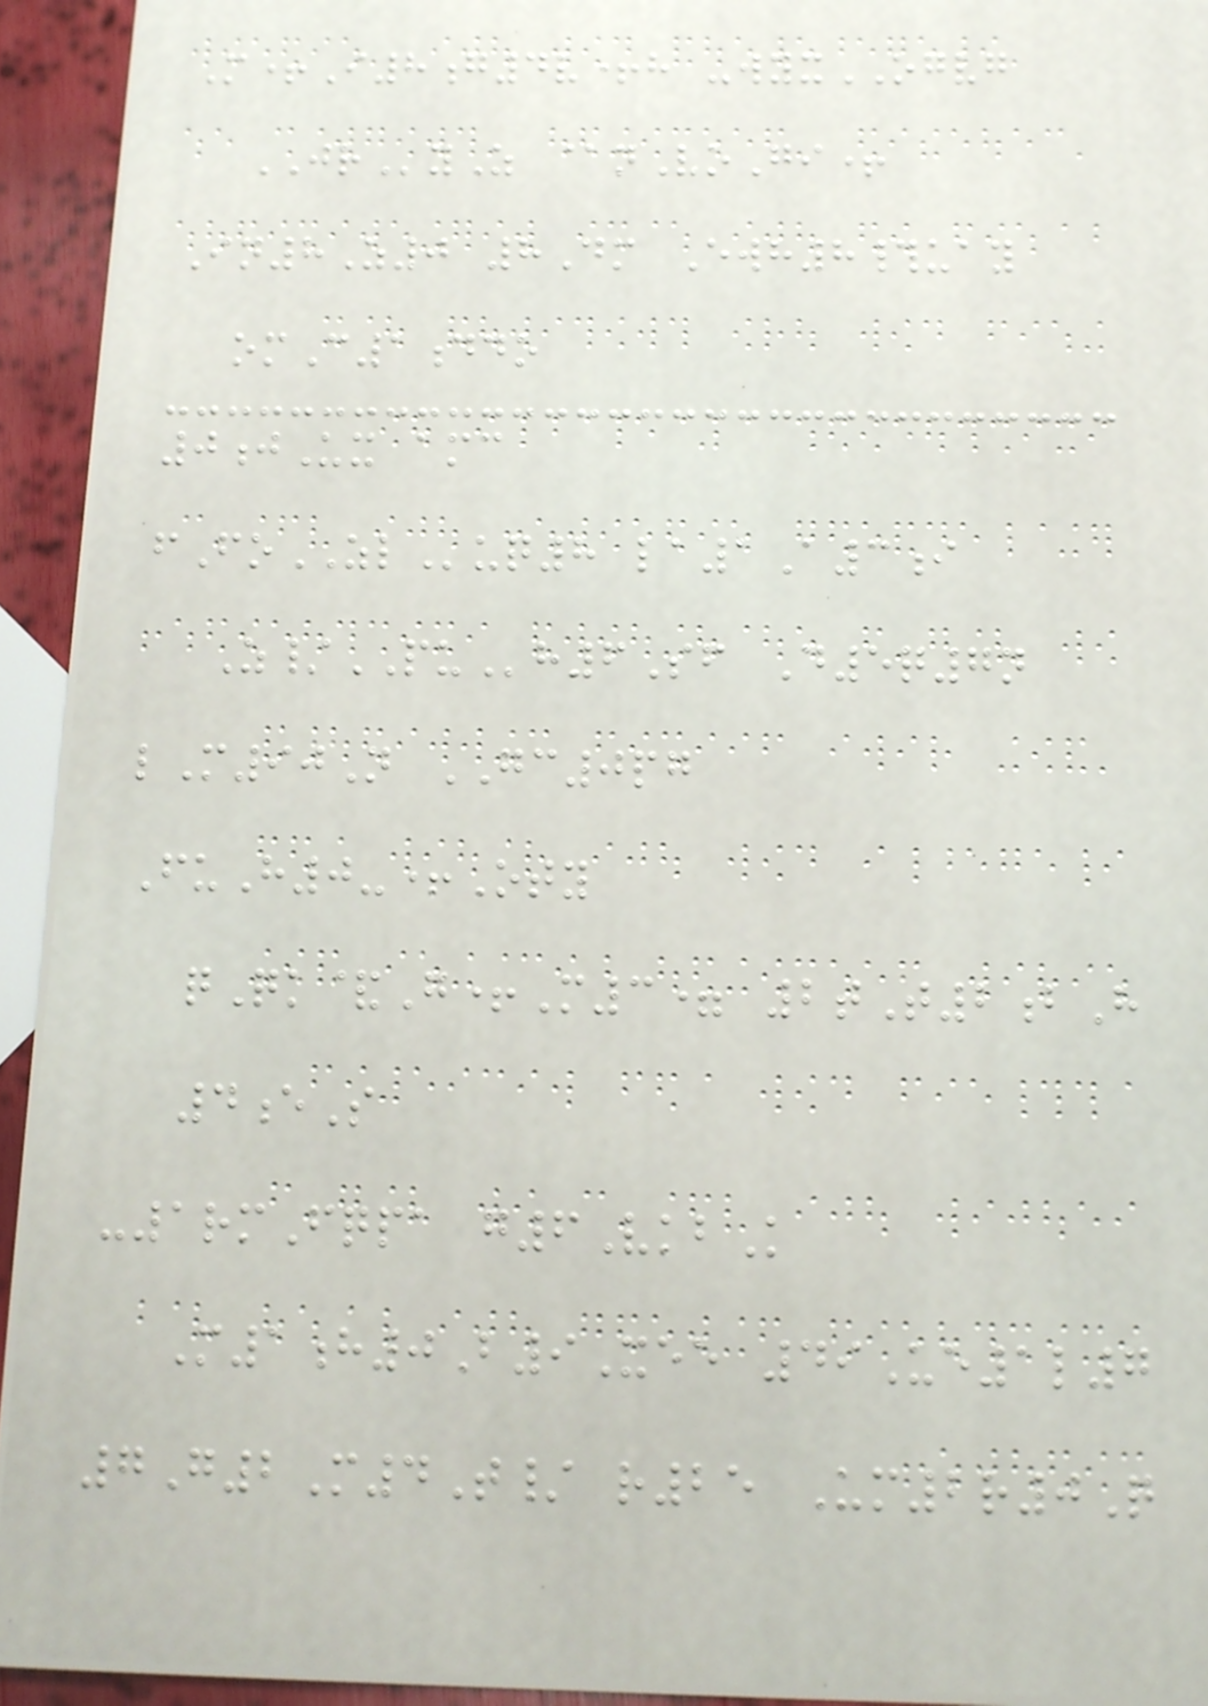M+I8g4v+h -wyxOGVG
JRyZ @nVoGi+
In8Z0 8Dm Ewh8#uay
omC1ddo
0jUx amc
fFoZLuq8 la1A3i
Z/PUh6Sf D5q7n
lM90N GC0pg
FuH0-+Oty
qQk&G+M3= 2tT2bH
4eS
-1rmFqpa g6VkbK
M1h0B9Xee 49Ue1l7
7G2M4T/ r25 Um2r0Q
